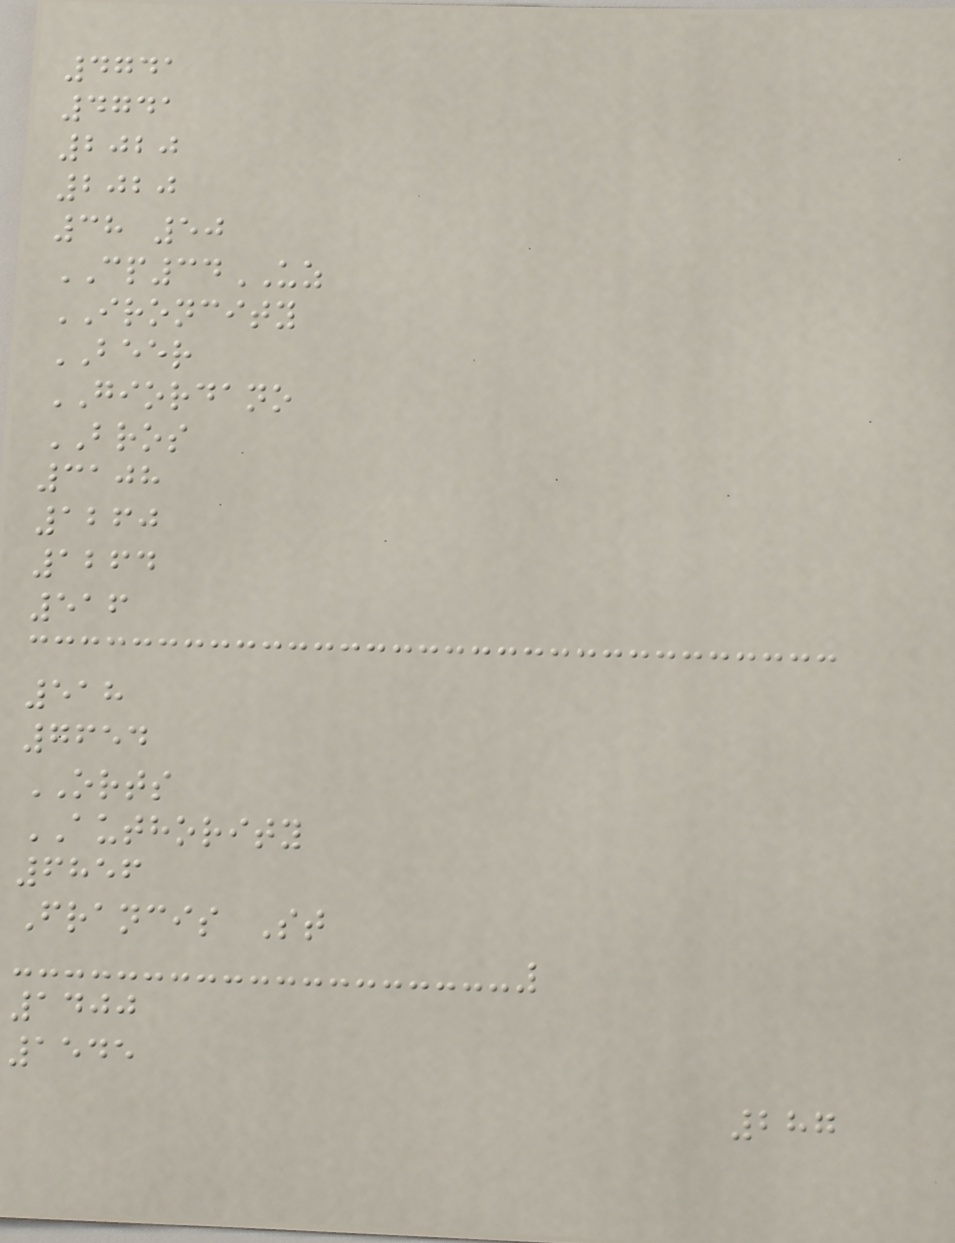4741
4741
2020
2020
38 50
CP34UZ
IRONCITY
BEER
GIORDANO
BROS
3108
1260
1264
516
518
7654
ORTS
AUTHORITY
6856
Francis St
1400
1545
287
